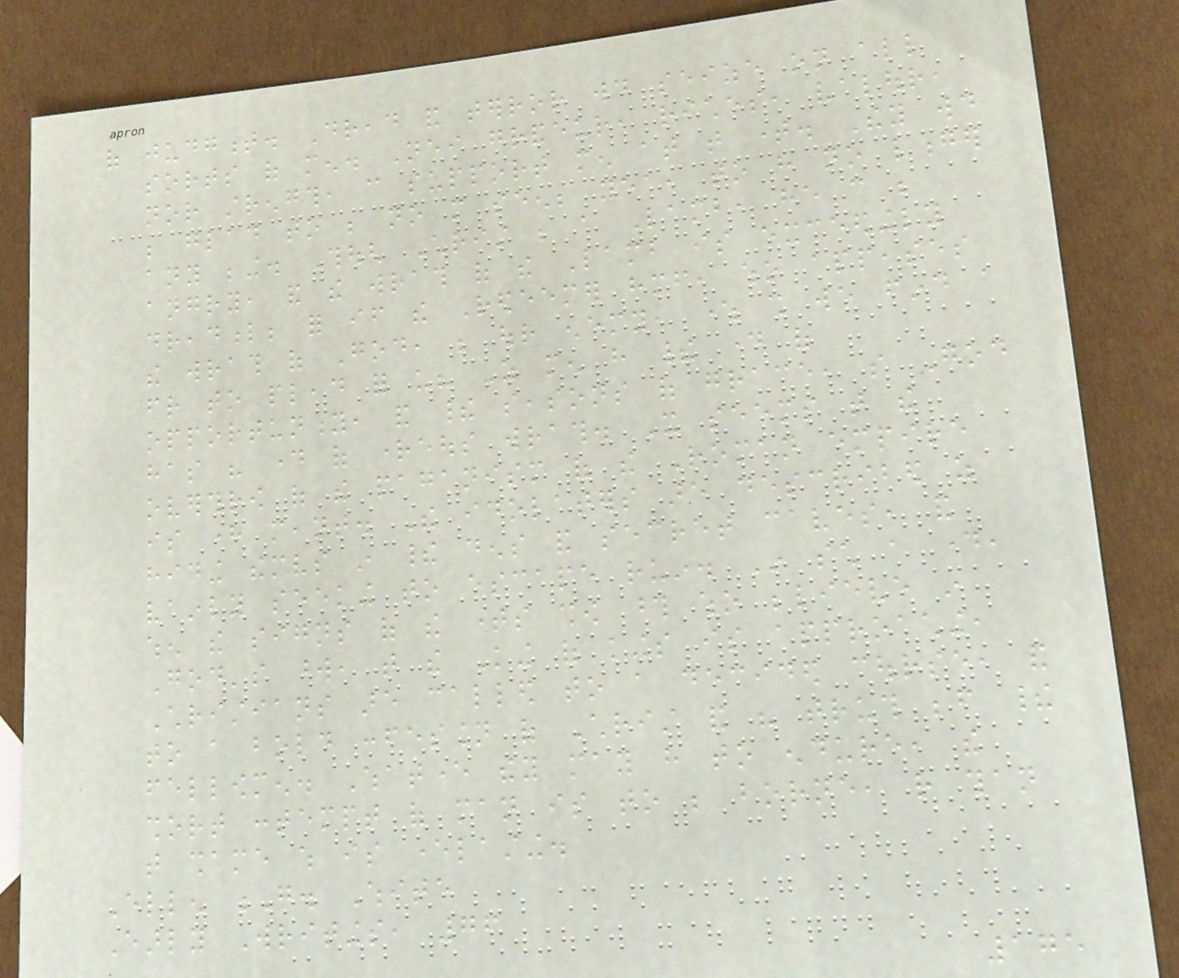of judgment. Dread and terror would seize on all
sorts of men. Neither grandeur, riches, valour,
nor strength, can support men at that time. They would
be glad to be no more seen; yea, to have no longer
any being. Though Christ be a Lamb, he can be
angry, and the wrath of the Lamb is exceedingly
dreadful; for if the Redeemer himself, who appeases
the wrath of God, be our enemy, where shall we find a
friend to plead for us? As men have their day of
opportunity, and their seasons of grace, so God
has his day of righteous wrath. It seems that the
overthrow of the paganism of the Roman empire
is here meant. The idolaters are described as
hiding themselves in their dens and secret caves, and
vainly seeking to escape ruin. In such a day,
when the signs of the times show those who believe in
God's word, that the King of kings is approaching,
Christians are called to a decided course, and
to a bold confession of Christ and his truth before their
fellowmen. Whatever they may have to endure, the
short contempt of man is to be borne, rather than
that shame which is everlasting.
Ellen G. White
Early Writings, 76
175
